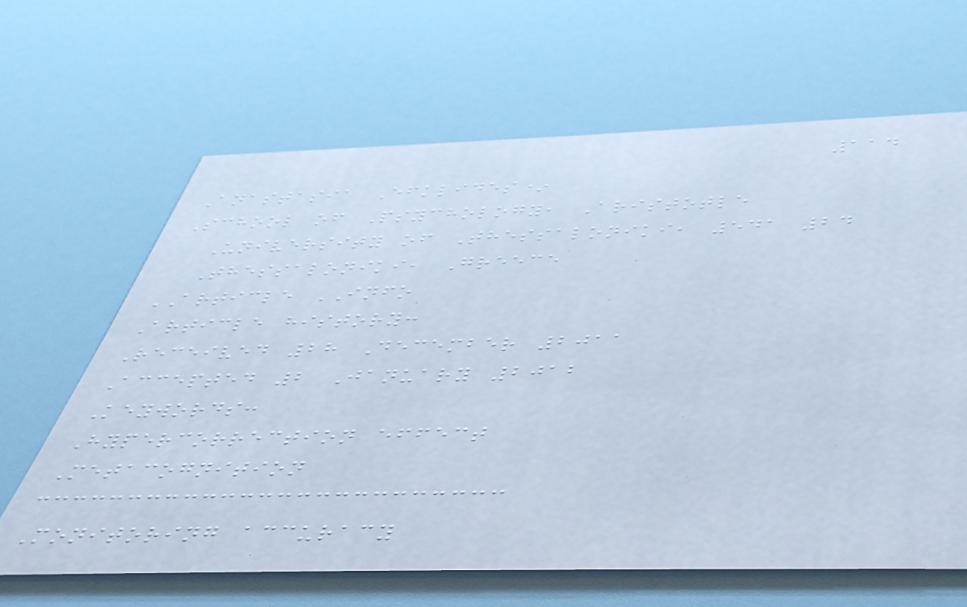114
Anastasia Efklides*
School of Psychology, Aristotle
University of Thessaloniki, 541 24
Thessaloniki, Greece
ARTICLE INFO
Article history:
Received 28 December 2011
Accepted 2 January 2012
Keywords:
Hypercorrection effect
Metacognition
Monitoring accuracy
